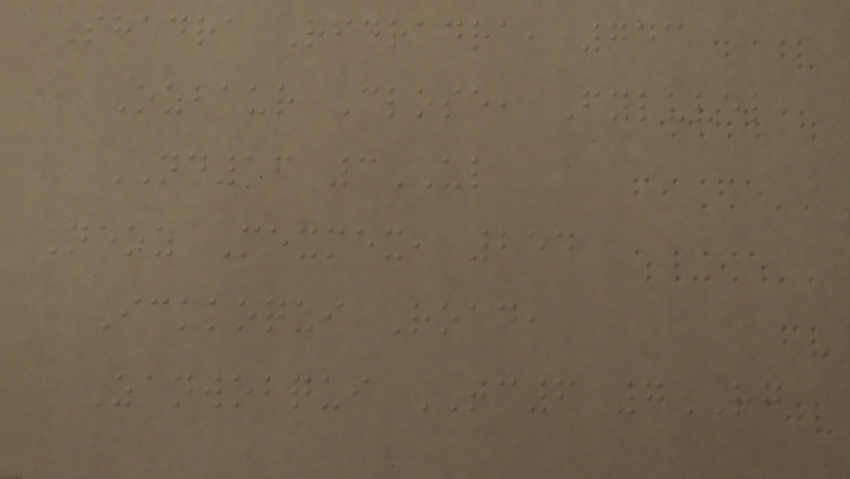Shadra Ridradra, 743
Ozbaur Close, Fyluvel
ND16 3UL
Neoz Mexmex, 254
Ickkoqui Road,
Zanwobqui TC6 7RG
